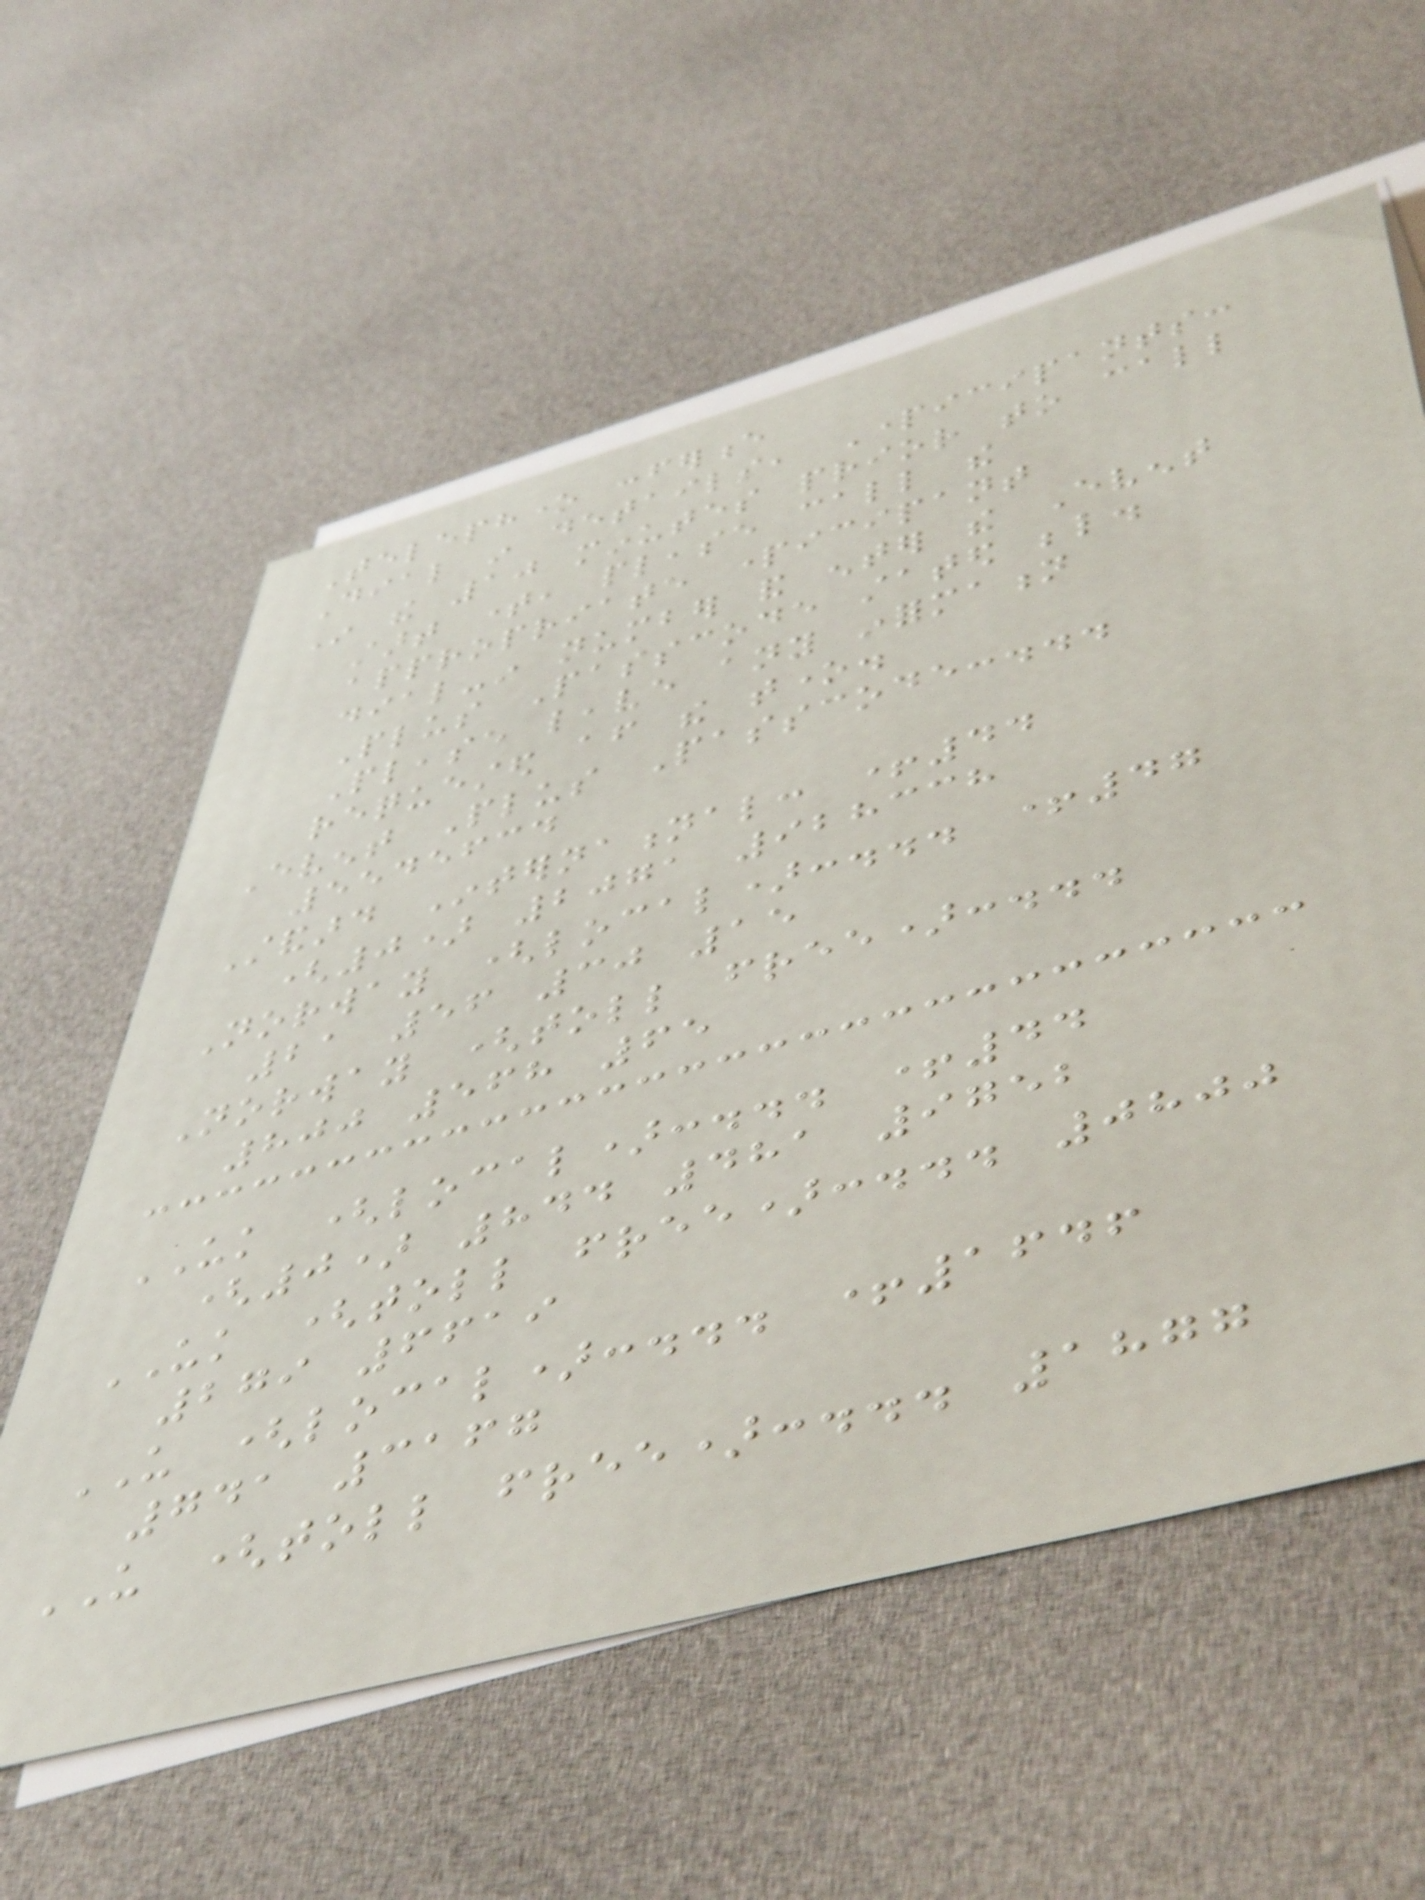Telephone conference
Dial in details, Participants:
In the 10 minutes prior to call
start time, please call the
appropriate participant
dial-in number and enter the Event
Plus Passcode stated below.
Please leave any information
requested after the tone.
Event Plus Passcode:...
5545634
Standard International: +44
(0) 2071 928338
Norway (local):... +47
21 56 30 15
Norway (toll free):...
800 568 65
UK (local):... +44
(0) 844 481 9752
UK (toll free):... 0800
279 6619
US (local):... +1646
741 3167
US (toll free):... 1877
